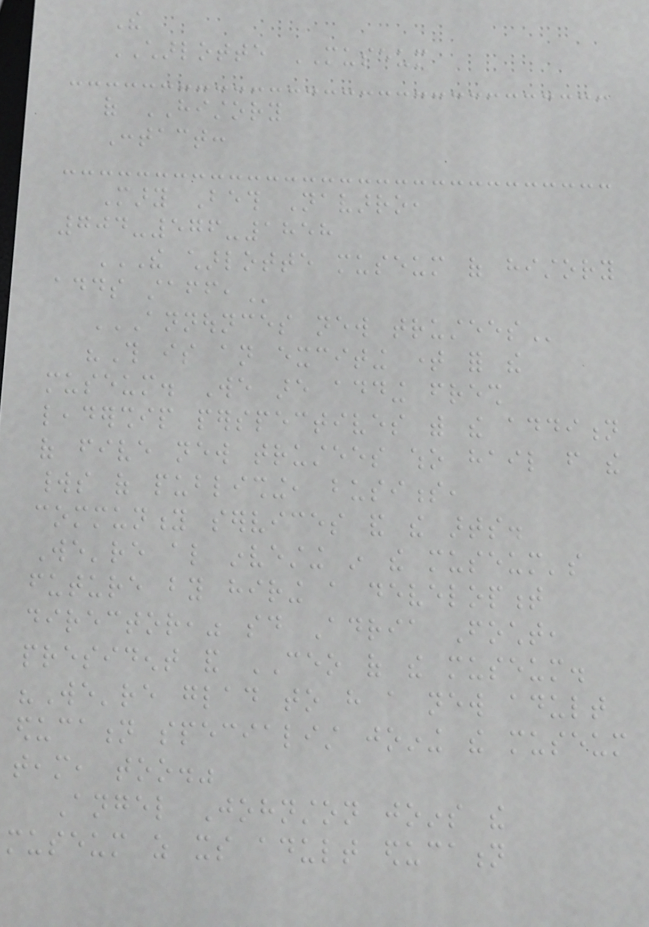The
CHARLOTTE MUSEUM
of HISTORY
Contact:
Mary Beth Navarro,
704-576-1858
THE CHARLOTTE MUSEUM OF HISTORY
ADDS STAFF,
ANNOUNCES NEW TRUSTEES
"This is an exciting time for the
museum. We are adding fresh
leadership perspectives with the addition
of five new trustees who hail from the
worlds of publishing, business,
community services and the arts.
We're also investing in the museum's
future by hiring a development
director," said Adria Focht,
president and CEO of the museum.
"We're glad to have a new adult
education specialist joining the museum
team, too."
Angel Johnston joins the
museum as its adult education
